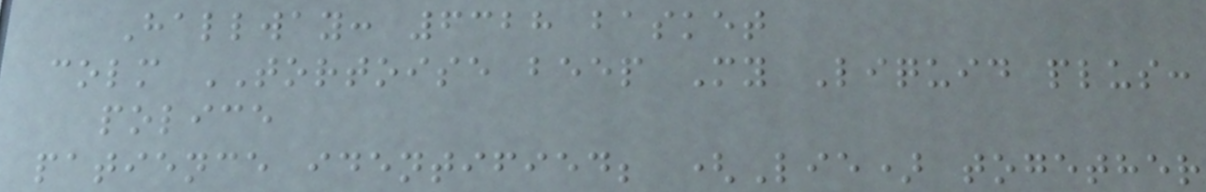Hallway: 6328 basket
colm TORTOISE beep My Liquid plus:
police
patience identified; (Lie) together
